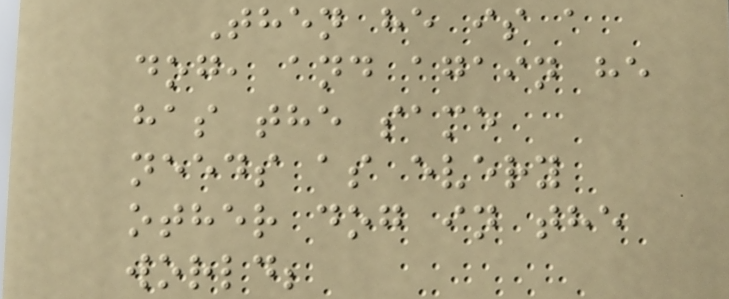Then he is a
dog, and again he
has the same
needs as every
other dog in the
world;
